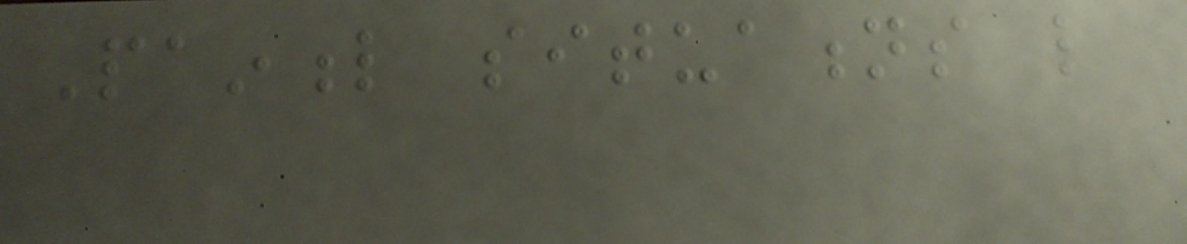Painful situations like
